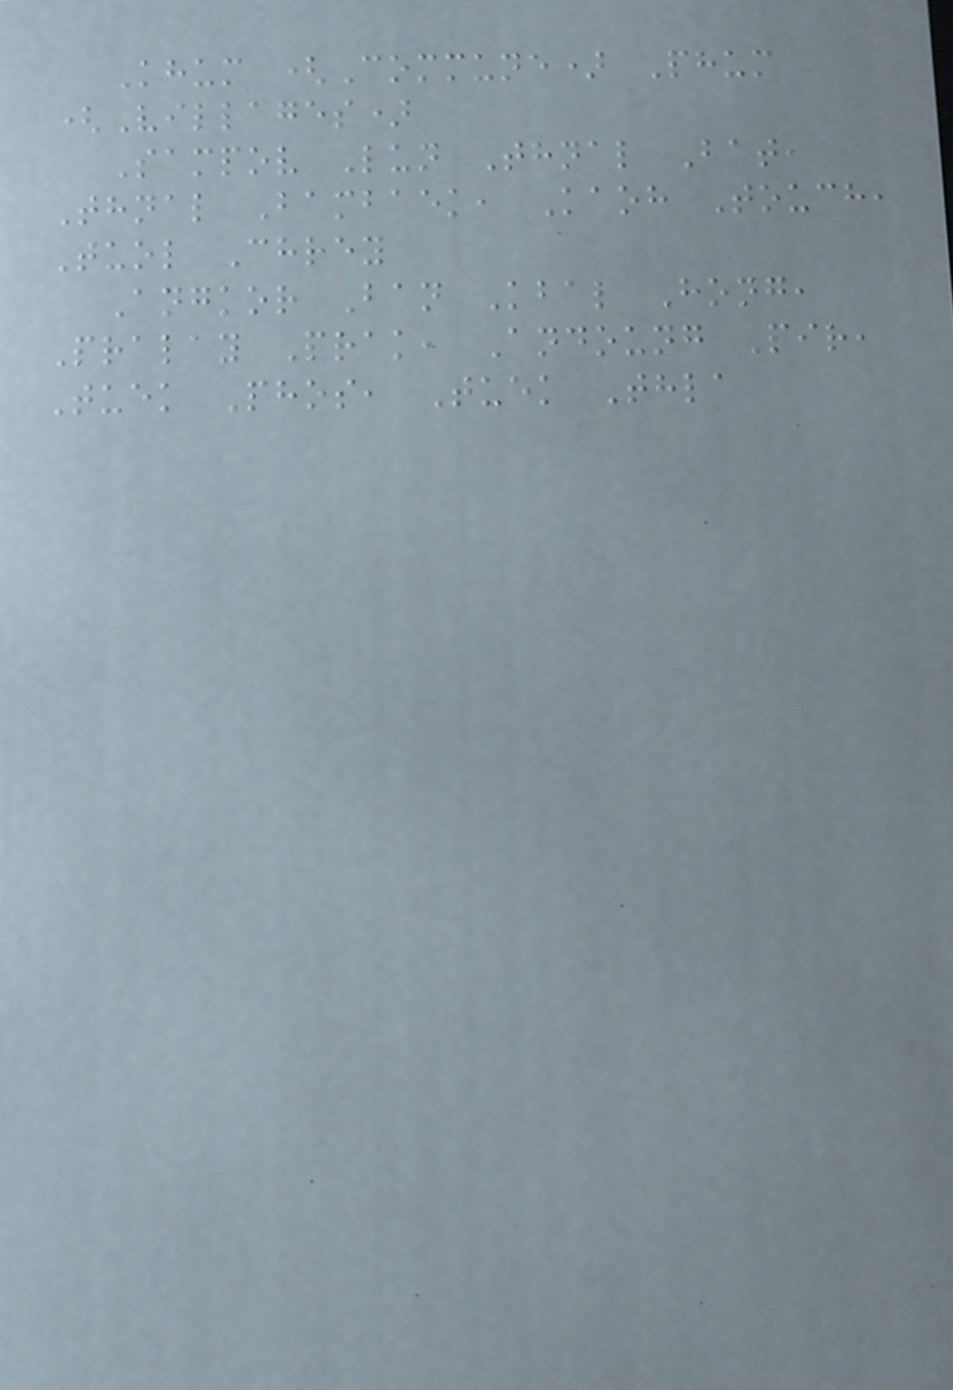Khum (Commune) Phum
(Villages)
Sampov Lun Thnal Bat,
Thnal Bambaek, Kaoh Touch,
Tuol Chrey
Angkor Ban Kbal Hong,
Pralay Prak, Andoung Pir,
Tuek Phos, Tuek Thla
